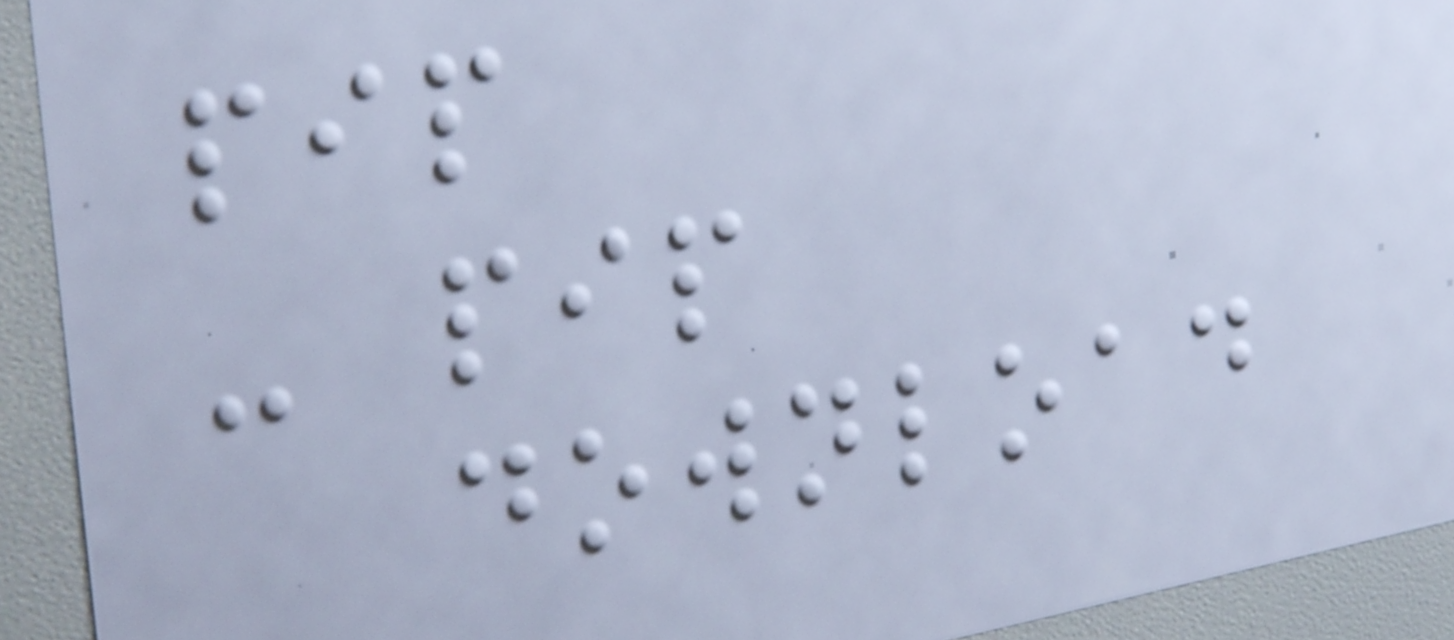pip
- pip
download
